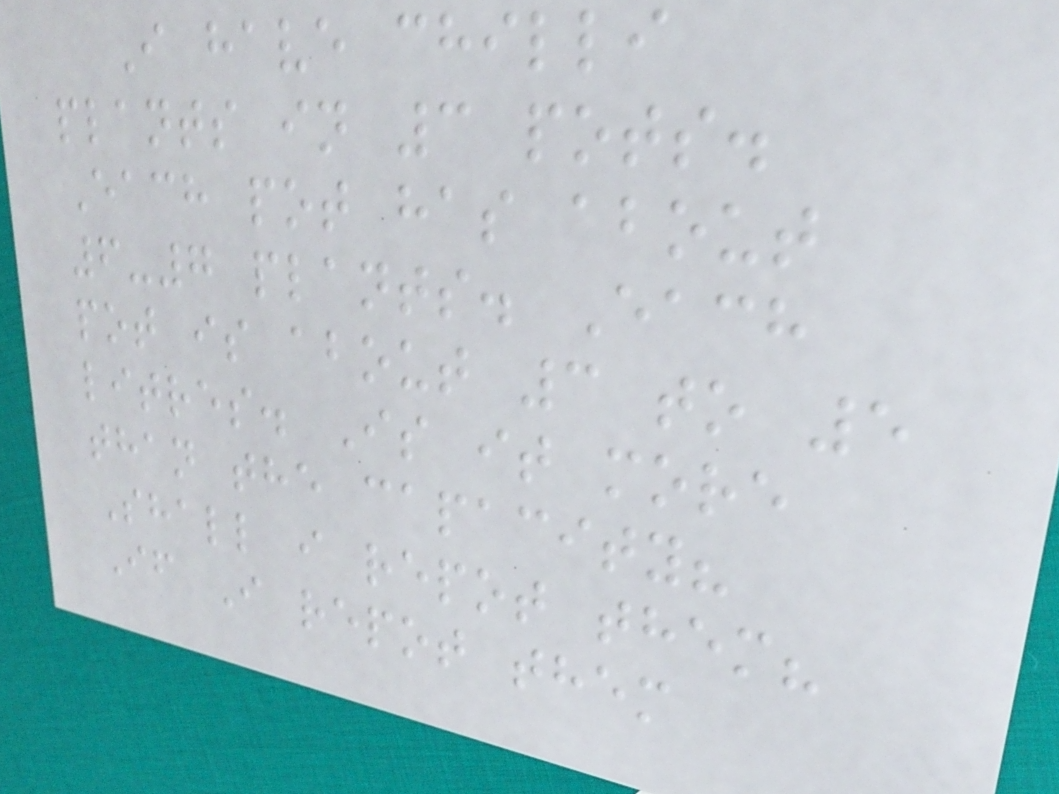I have chilli
plants in 3 pots.
Each pot has about
6-7 plants. Each
pot is about 3 to 5
litres. Is it more
than the capacity?
Shall i repot them?
If I repot them
